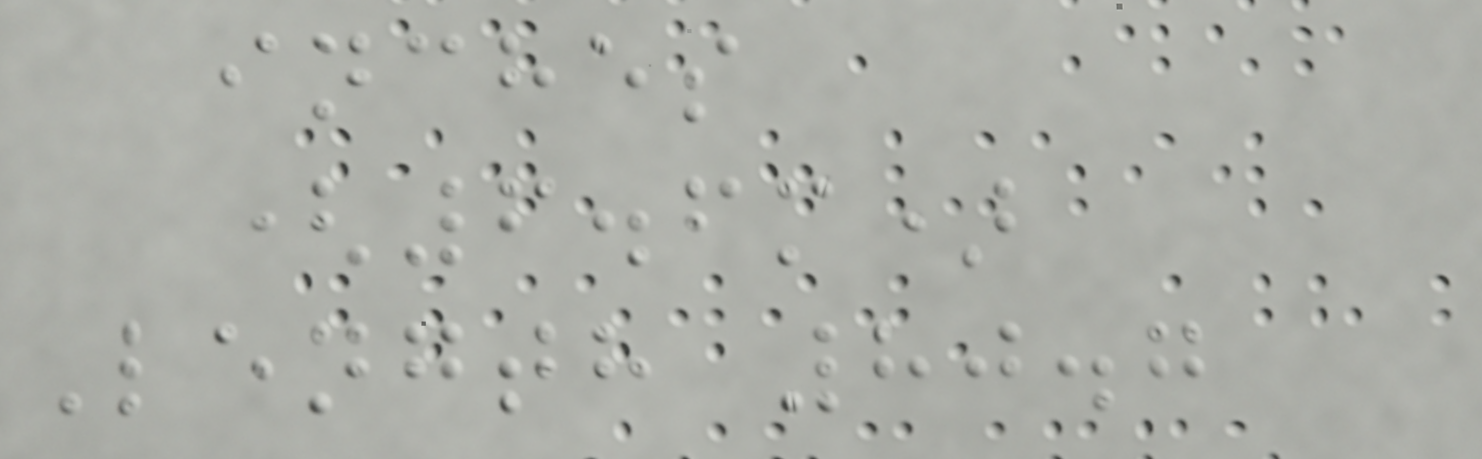inches
(6.6m)
Length 80.7
